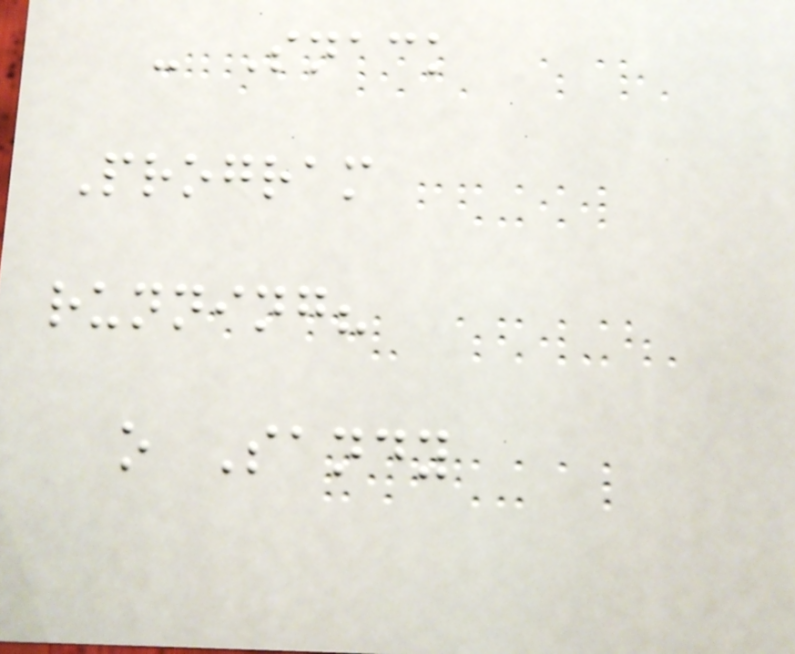- Snack
Program
running?
o Sandy
